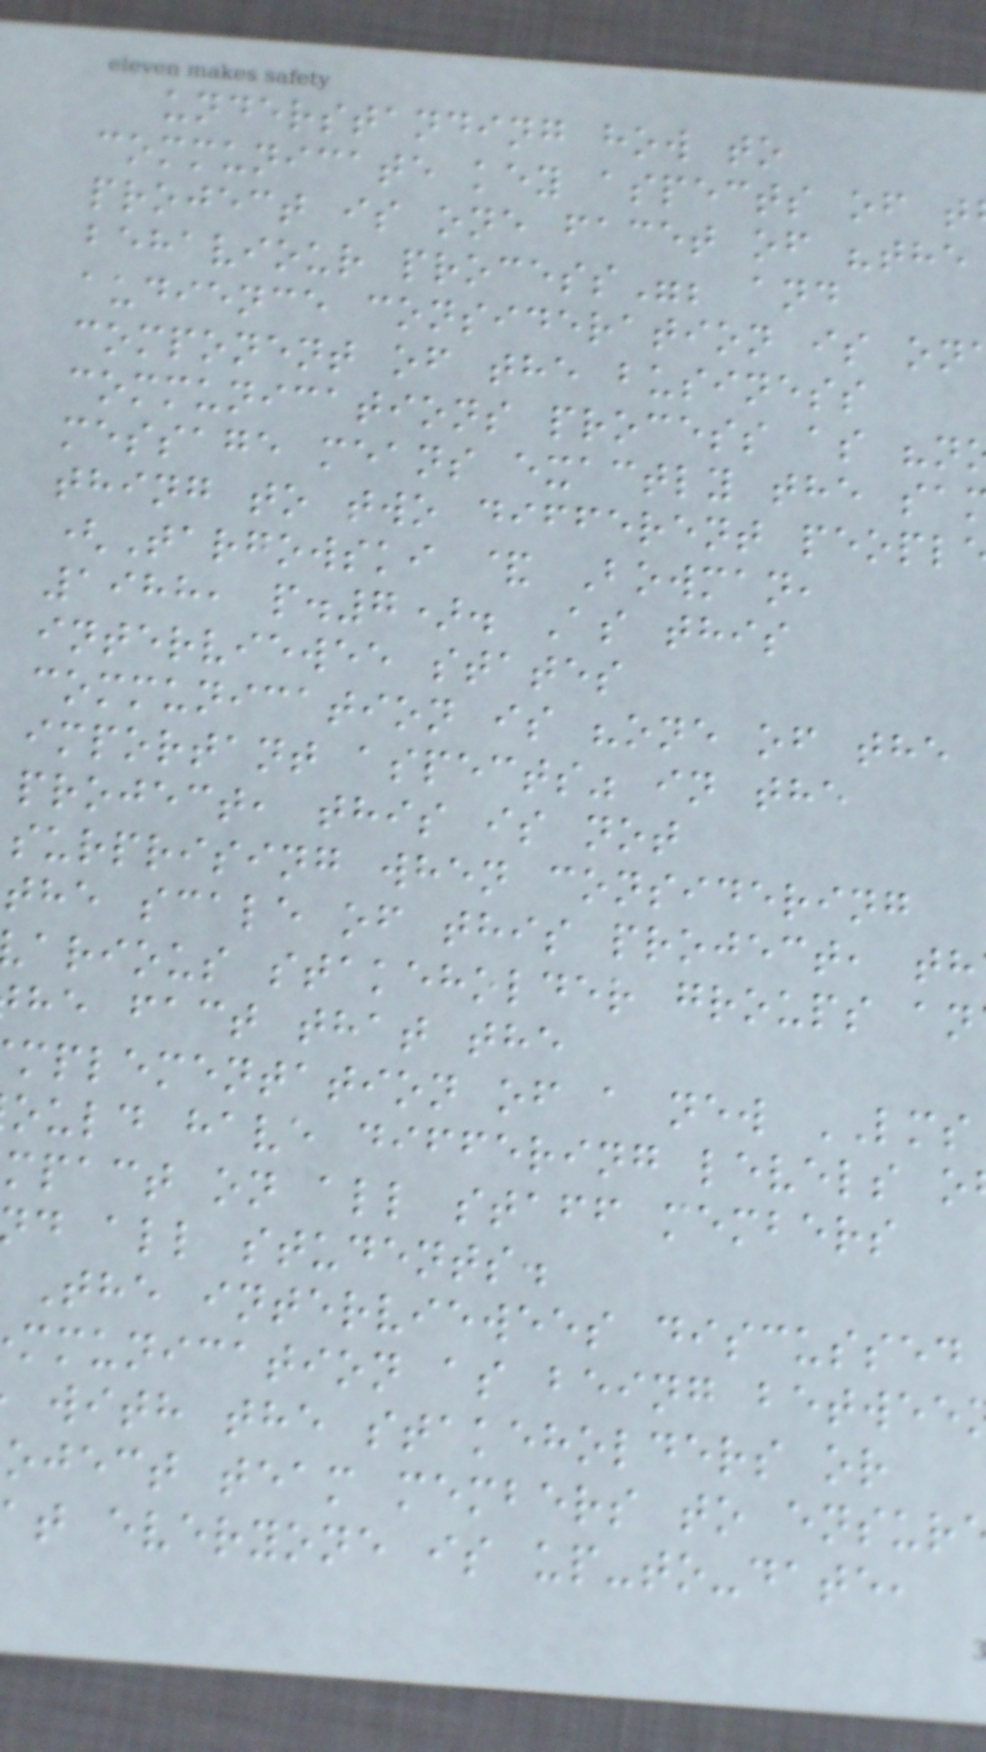understanding how to
communicate key aspects of t
project is one facet of "the
behaviour process"; and
audience consideration is on
component of the business
communications process as "n
message means exactly the sa
thing to two different peopl
(Targowski & Bowman,
1988, p.7). As this
interviewee states
communication is "one of the
important aspects" in the
project, this is not
surprising when considering
the scale of this project, th
arious stakeholder groups an
he fact that the
mplementation of a new LMS
ould have differing levels o
mpact on all staff members
d all students.
The interviewees discussed
mmunication as being betwee
with the stakeholders or
oject team members to ensur
t everyone is up-to-date,
